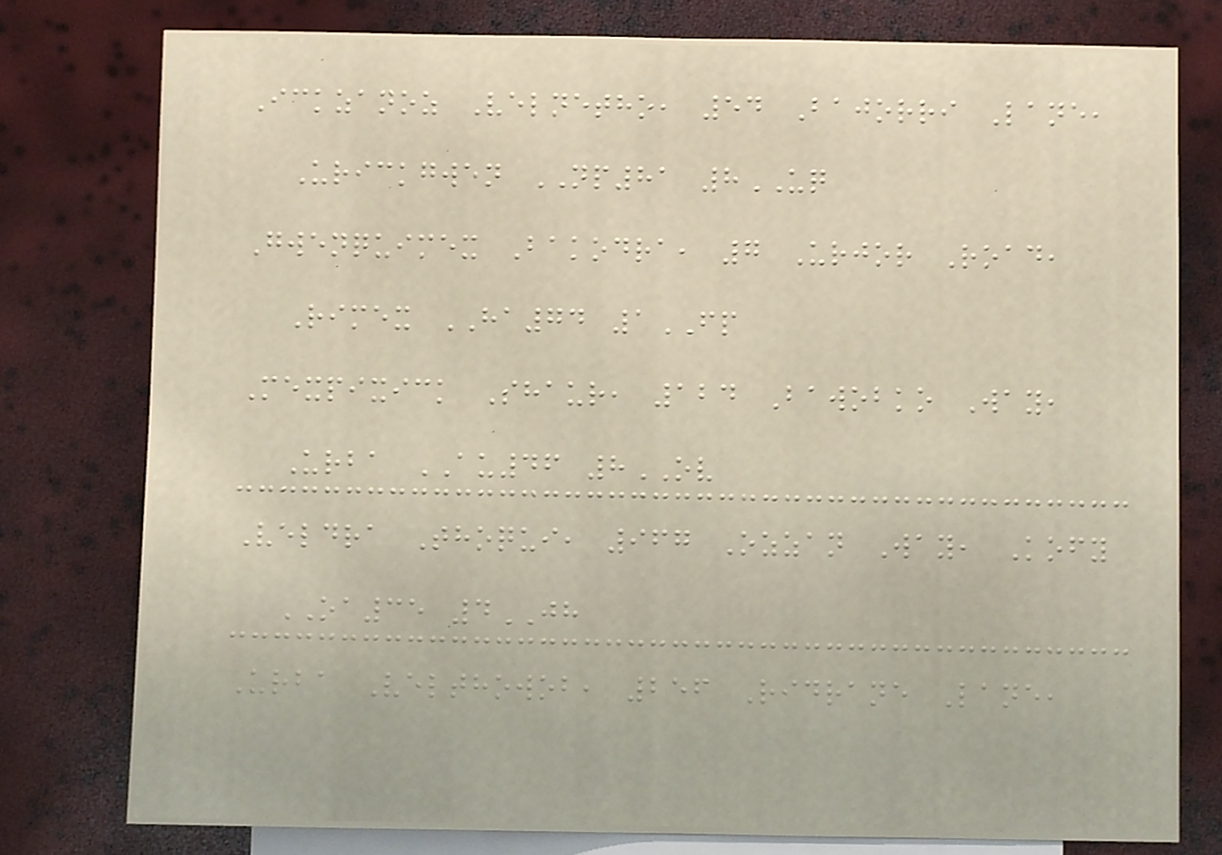Ickzanoz Velnetho, 54 Bajorri Lane,
Urickgwen NP81 8UQ
Gwenquimex Bakodra, 7 Urjor Road,
Rimex HA74 1FP
Mexpixick Shaur, 124 Bawobko Way,
Urba AU46 8OV
Veldra Thoqui, 967 Ozzan Way, Kofy
OA35 4JH
Urba Velthowob, 256 Ridrane Lane,
